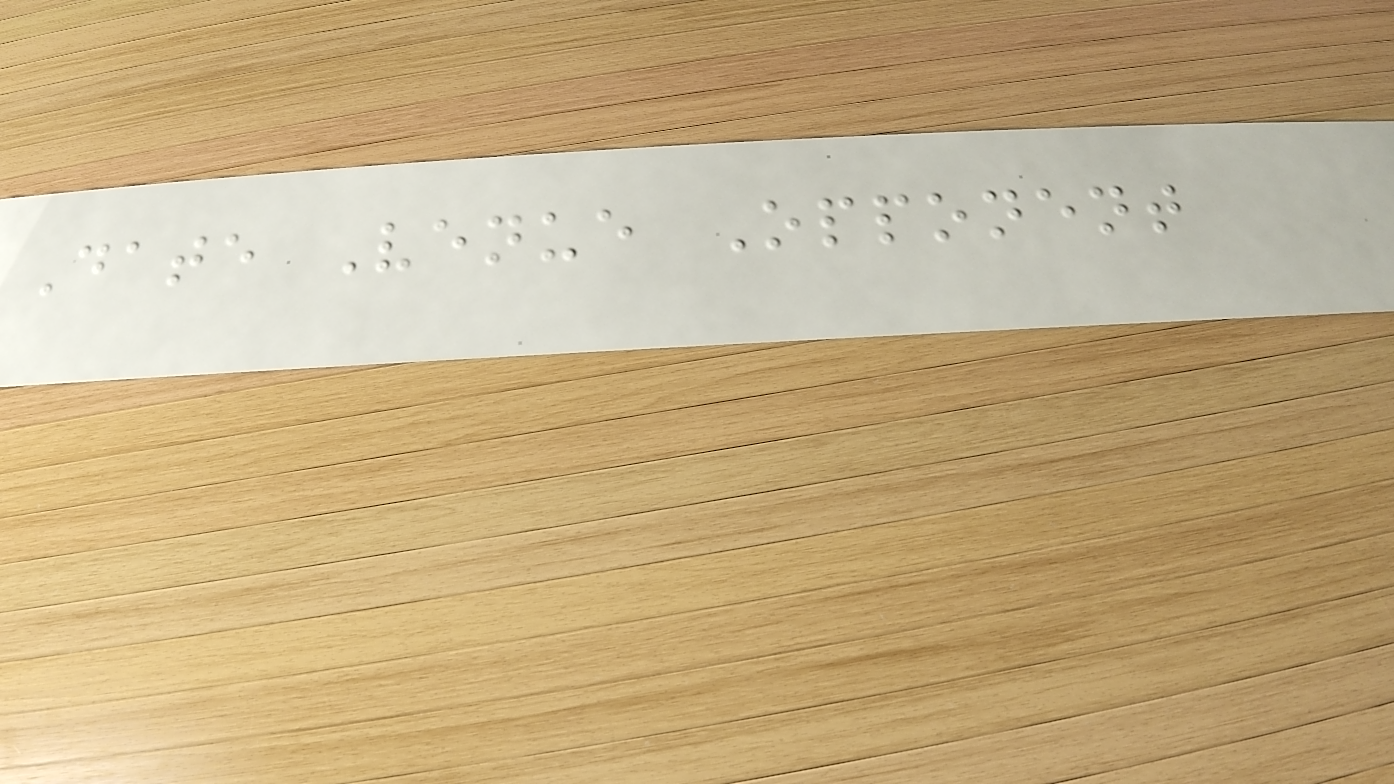Date Venue Opponent
